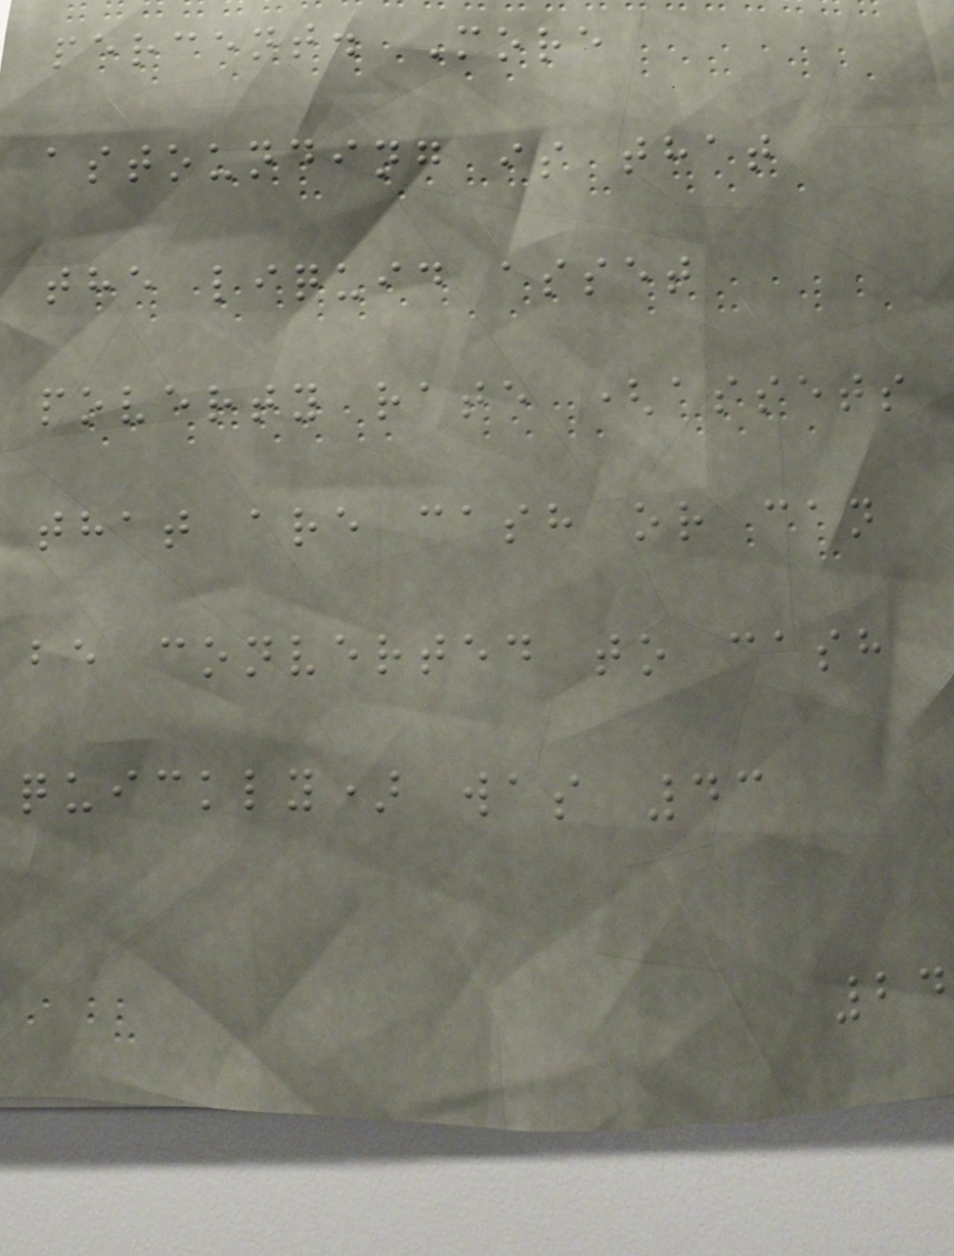percent. More
astounding is that
the liquid asset
poverty rate (assets
that are cash or can
be converted to cash
quickly) was 43
24
